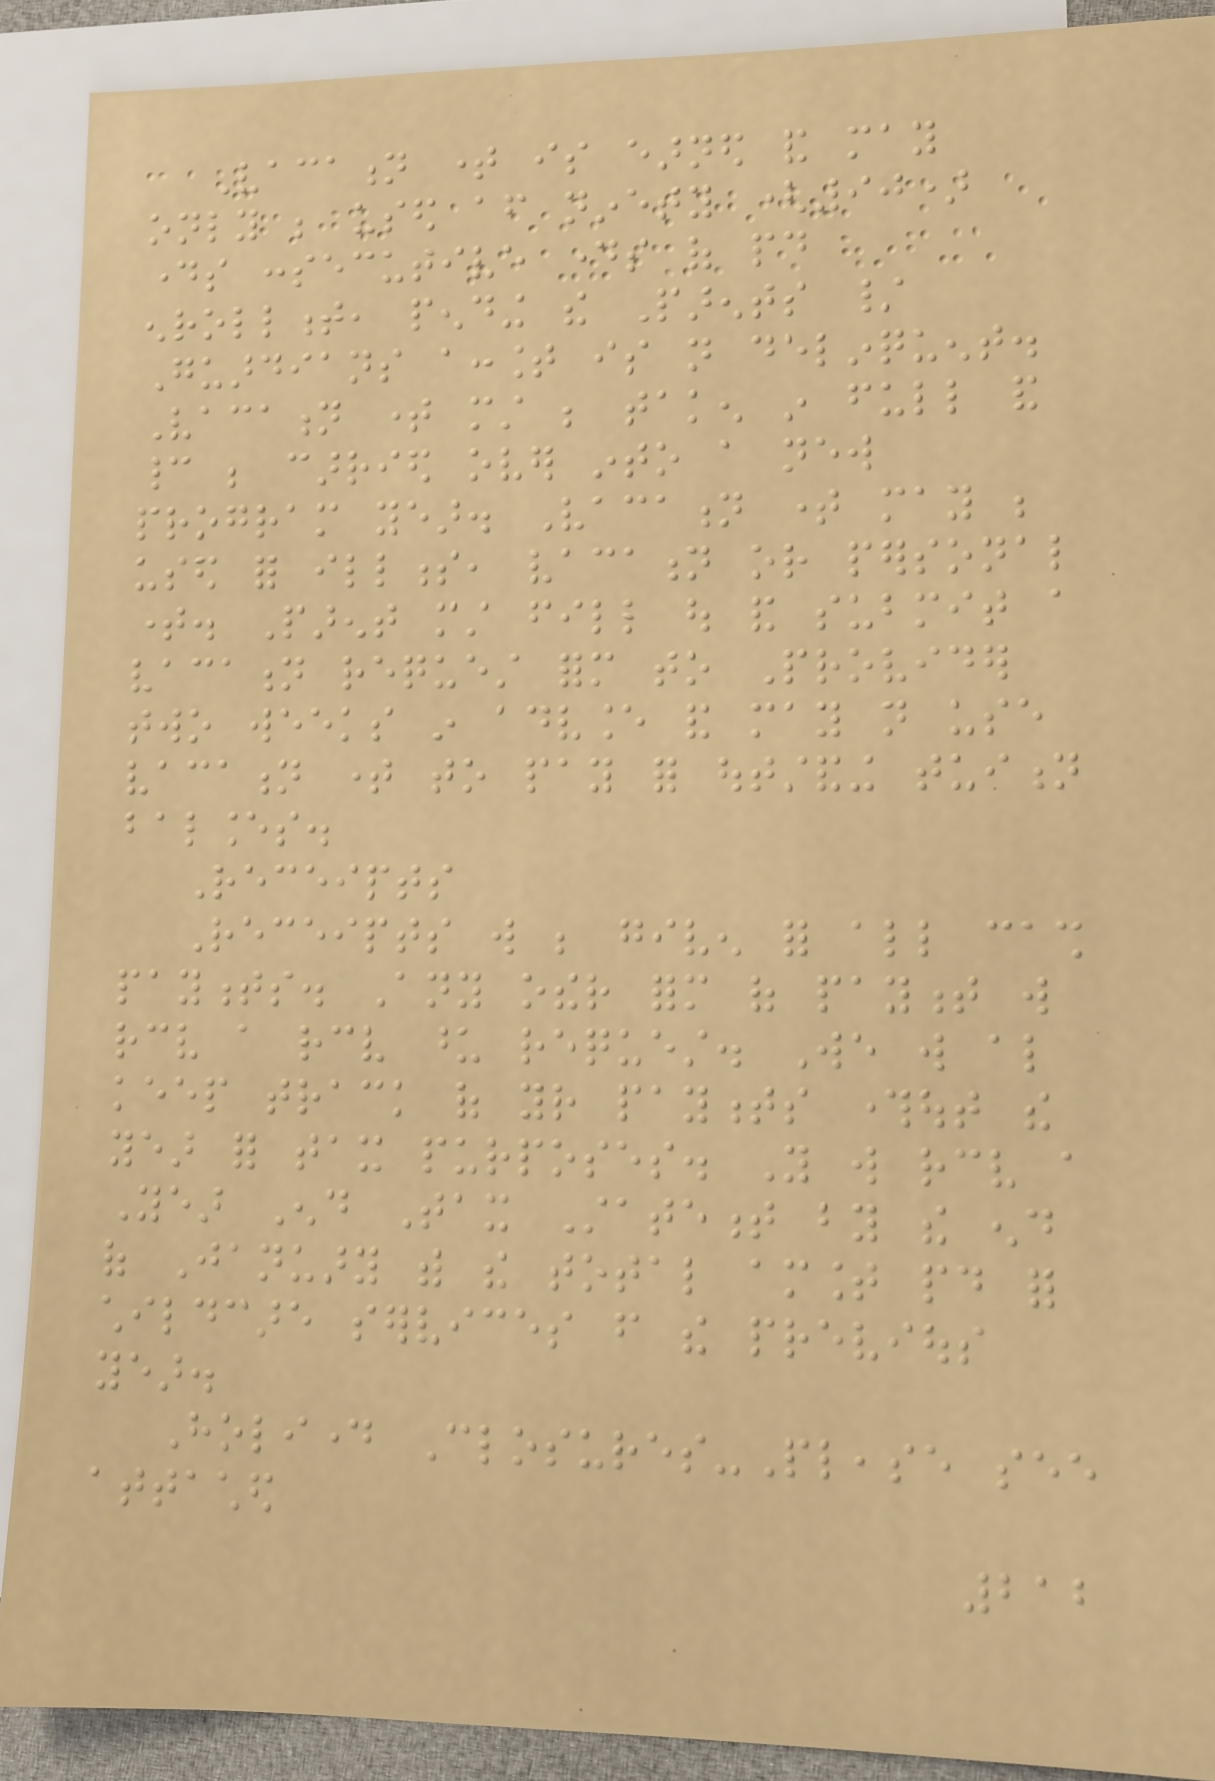Vacation time is earned and may
only be used after ninety (90)
days consecutive days of paid
enrollment, pending the Parents /
Guardians account is not delinquent.
Vacation time must be taken in full and
cannot be carried over into a new
program year. Vacation time may be
used for illness, vacation or personal
time. Parent must fill out and submit a
vacation request form to Provider
two weeks in advance and may not use
vacation time to pay for outstanding tuition
balances.
Receipts
Receipts will be given for all cash
payments. Any other form of payment will
receive a receive upon request. We will also
keep track of your payments throughout the
year for tax purposes. You will receive a
Year End Tax Statement by the end
of January with the total amount paid for
childcare services from the previous
year.
Holiday Closures-Please see
attached
212
